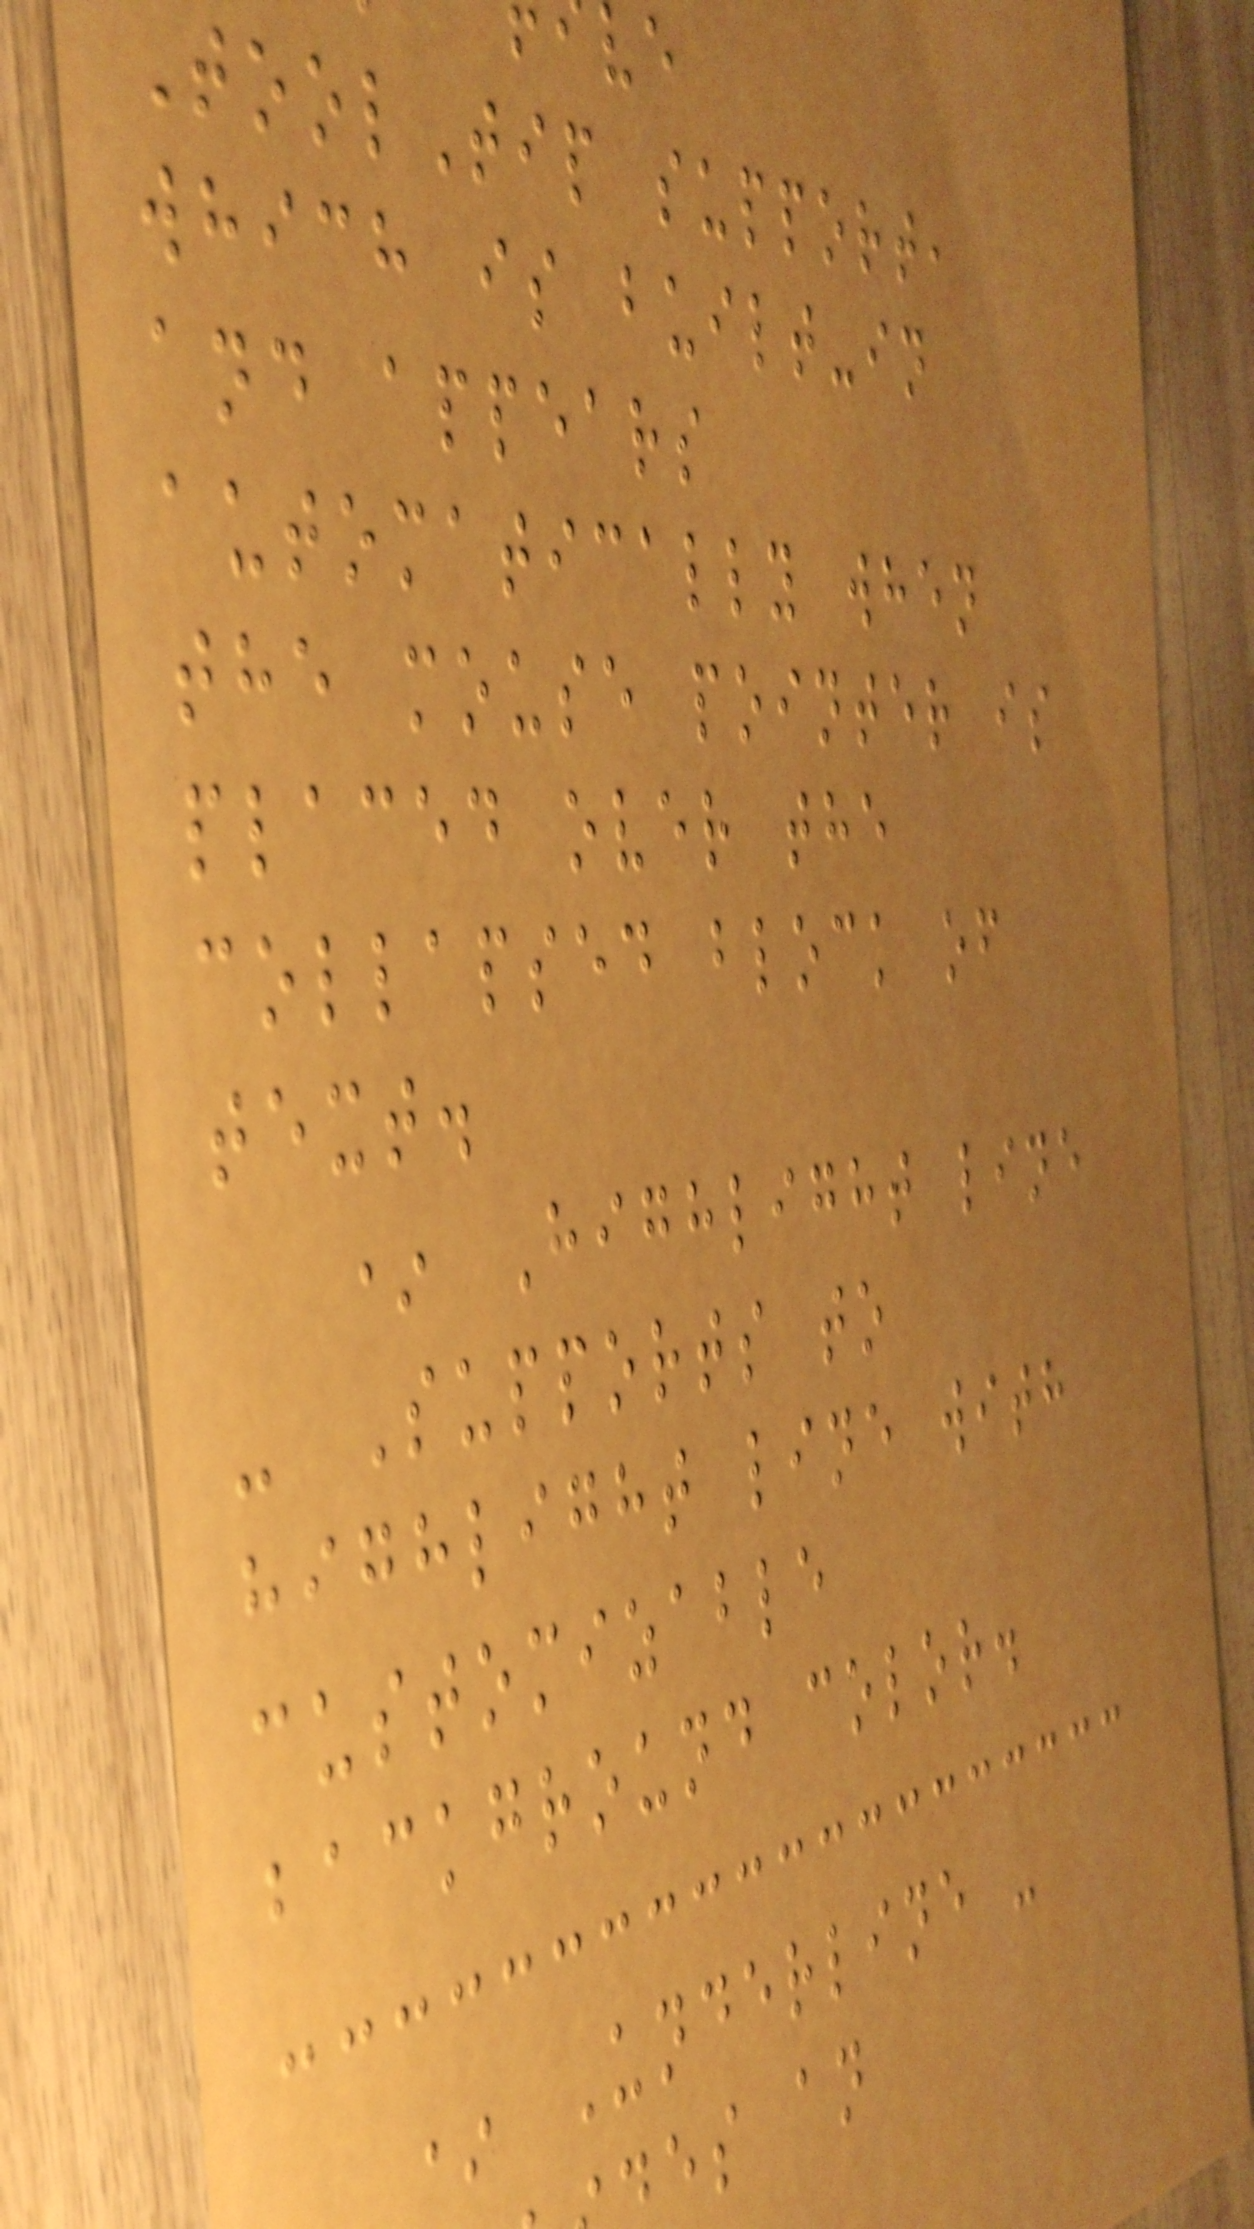ToolTip support,
which is built-in
and appears
automatically when
the mouse pointer is
placed over the
collapsed block of
text.
* Highlight line
- Supports to
highlight line with
customizable
background color.
* Underline -
es an
